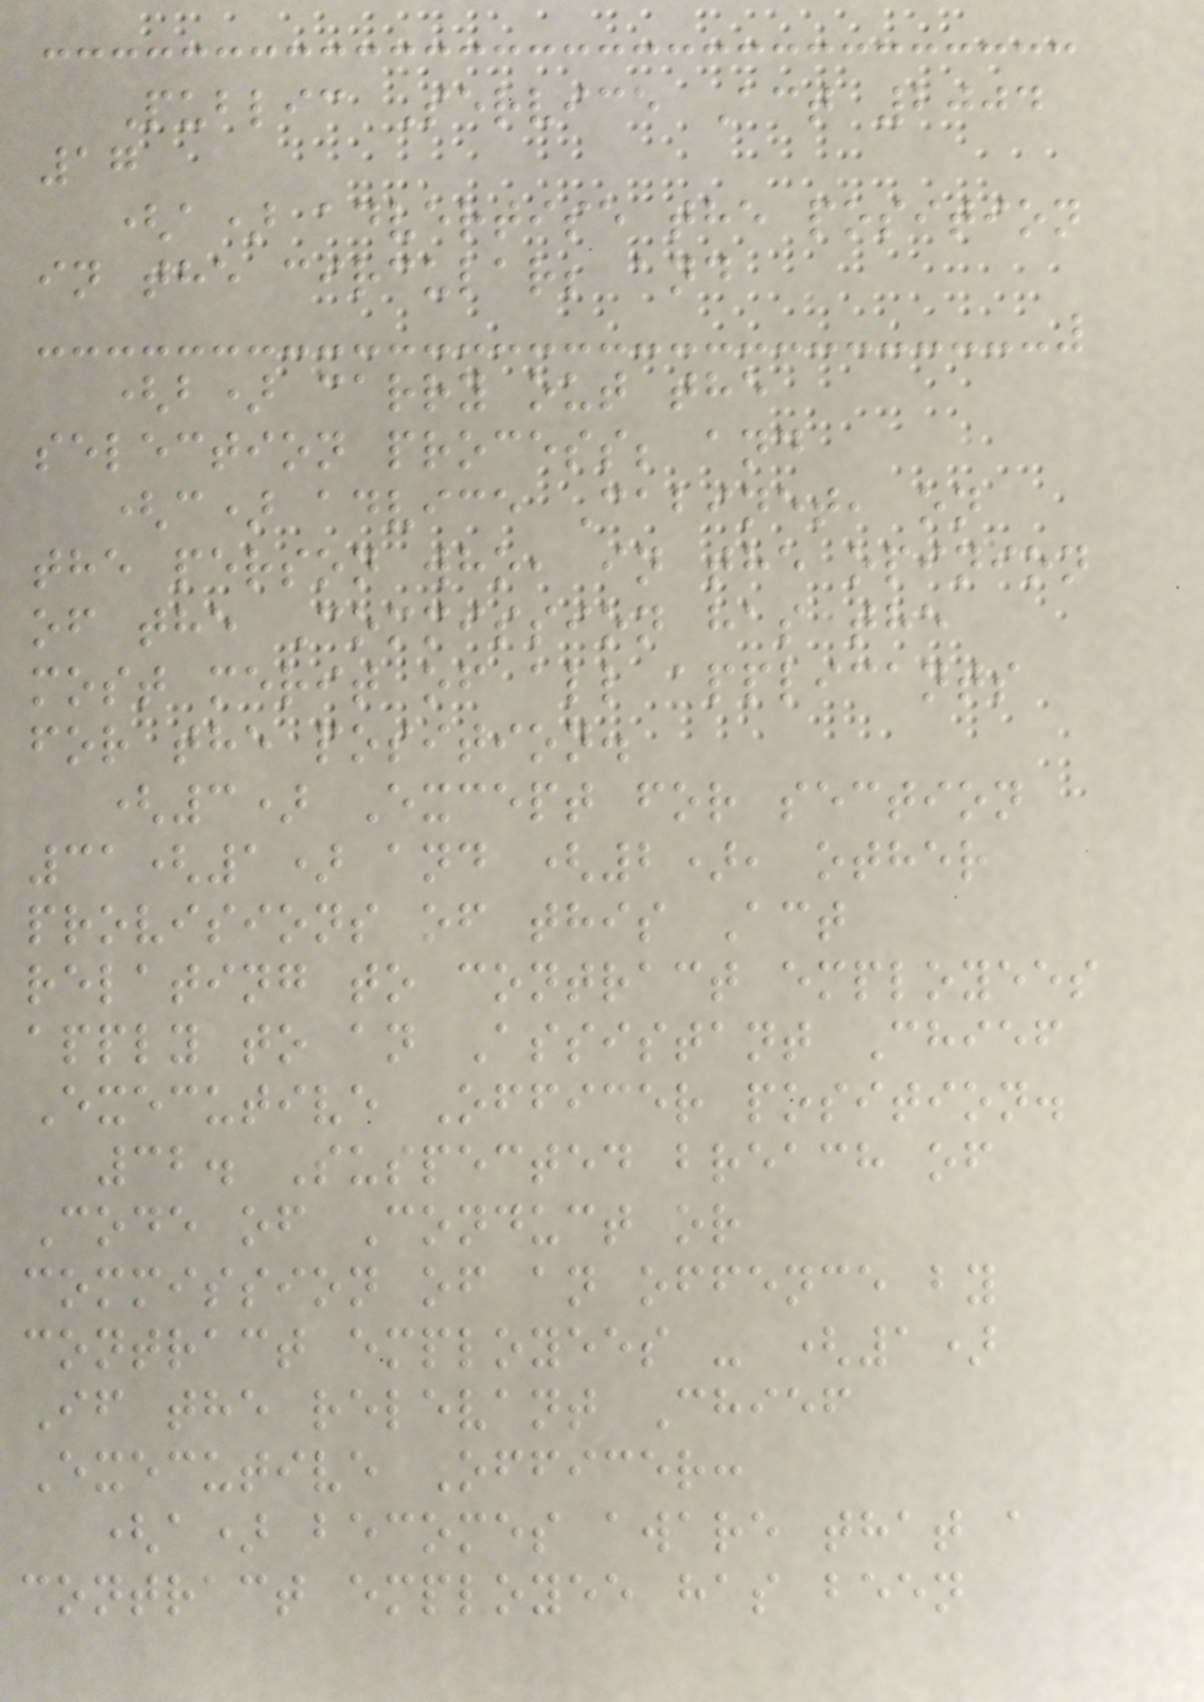Public Service Act 2004
17
(a) advertise the position
in the circular; and
(b) carry out the
selection process; and
(c) advice Cabinet, on
the person who, in the opinion
of the Commission has the
most merit of all applicants
for the position.
(3) Except for section
31(1) and (2), other
provisions of this Act
relating to contract employees
apply to an Assistant Chief
Executive Officer position.
32. Suspected breach of
Code of Conduct or
commission of an offence by
contract employees - (1)
If the relevant Chief
Executive Officer:
(a) becomes aware that a
contract employee has been
